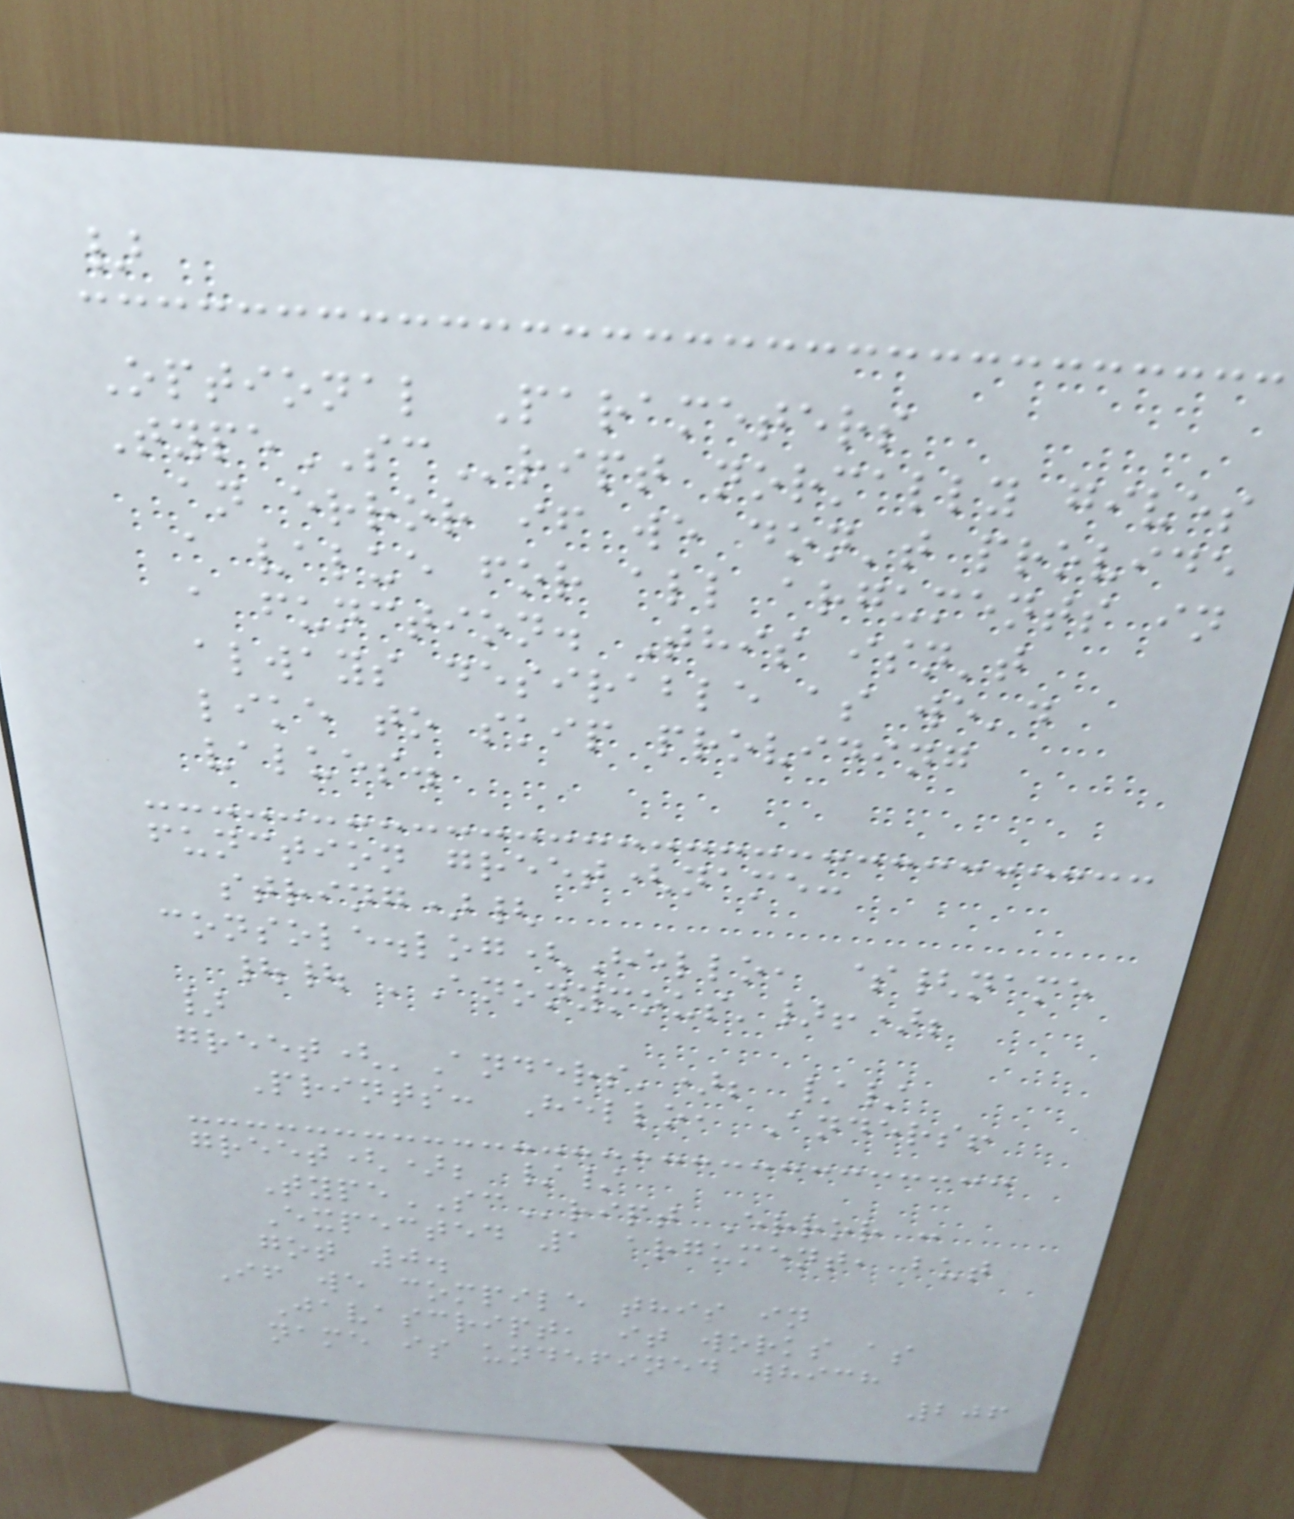}
Optional Parameters
TypeSCript normally gives
an error if we don't provide
a value for all arguments in
a function. This isn't
always desirable as we'd
like to skip providing
values.
function greet(name:
string){
console.log(Hello, ${name
|| 'Anonymous'}!);
}
greet('Anders'); //
Prints: Hello, Anders!
greet(); //
TypeSCript Error :
Expected 1 argument, but
got 0.
If we compile this in
Javascript, it works as
name is undefined which
206
